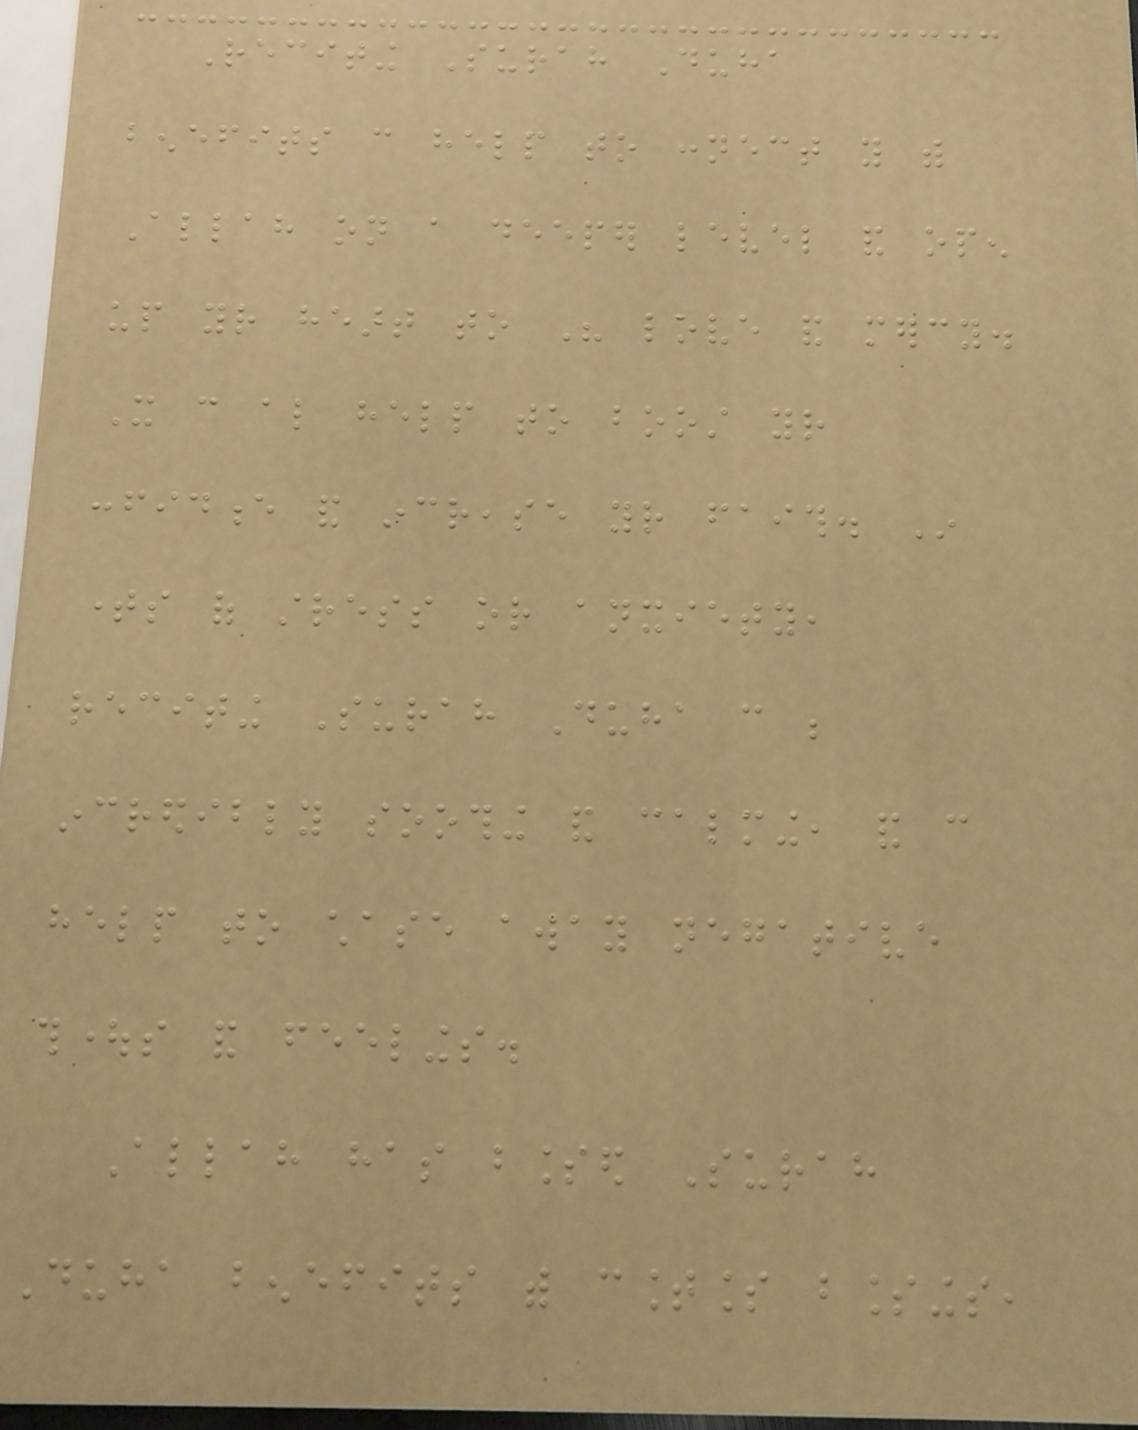Reciting Surah Duha
benefits can help to connect you with
Allah on a deeper level and open
up your heart to His love and mercy.
It can also help to boost your
confidence and increase your faith. In
times of stress or anxiety,
reciting Surah Duha can be
incredibly soothing and calming, and can
help to chase away negative
thoughts and feelings.
Allah has blessed Surah
Duha benefits with countless blessings,
